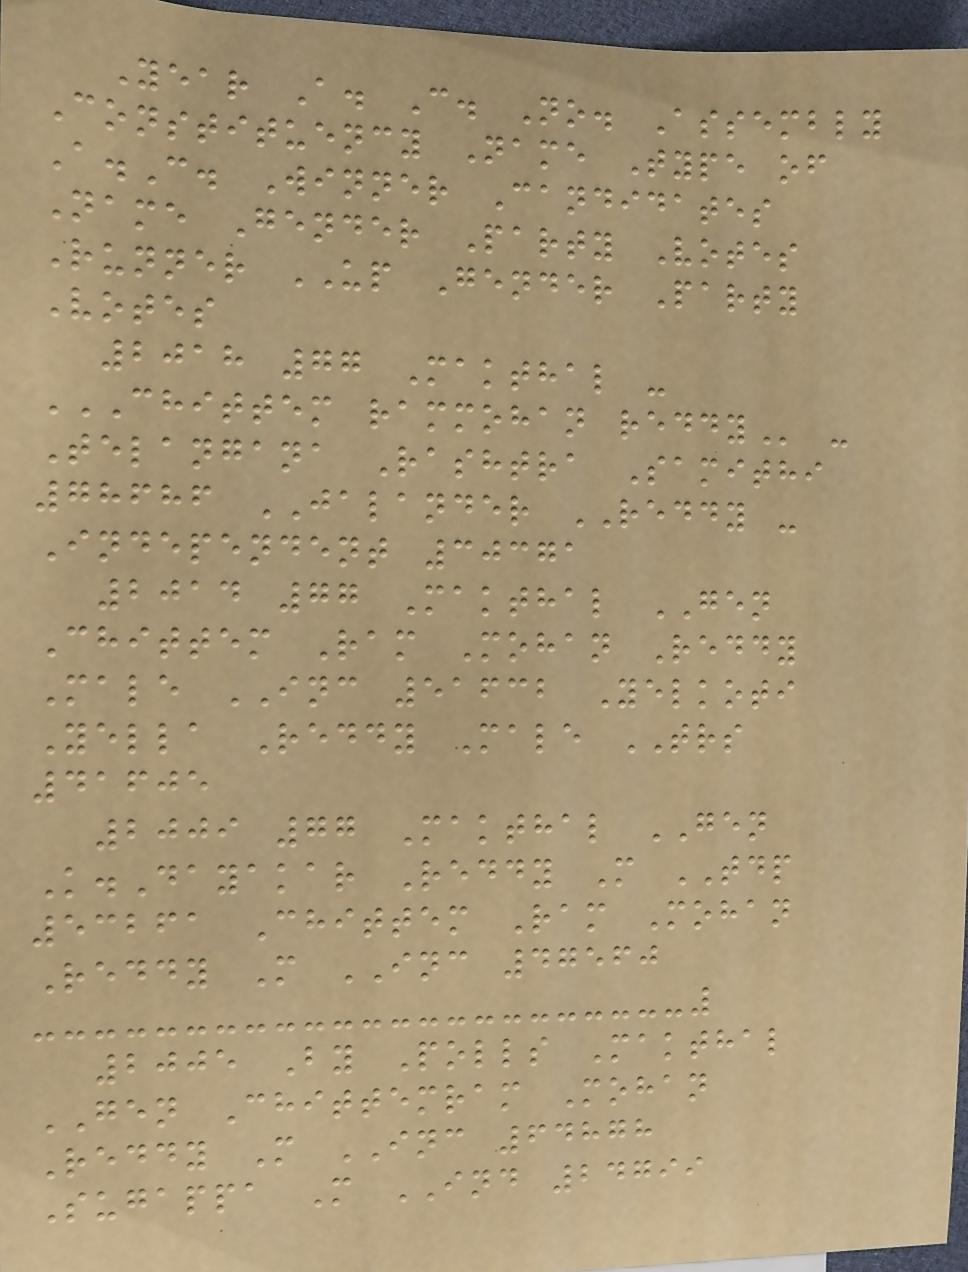Year A. C. No. Assembly
Constituency Name Type of
A.C. Winner Candidates
Name Gender Party Votes
Runner UP Gender Party
Votes
2018 77 Makthal -
CHITTEM RAMMOHAN REDDY -
Telangana Rashtra Samithi
78686 JALANDER REDDY -
Independent 30371
2014 77 Makthal GEN
Chittem Ram Mohan Reddy
Male INC 51632 Yelkoti
Yella Reddy Male TRS
41605
2009 77 Makthal GEN
K.Dayakar Reddy M TDP
53261 Chittem Ram Mohan
Reddy M INC 47560
2005 By Polls Makthal
GEN Chittemram Mohan
Reddy M INC 64878
Sugappa M IND 24799
